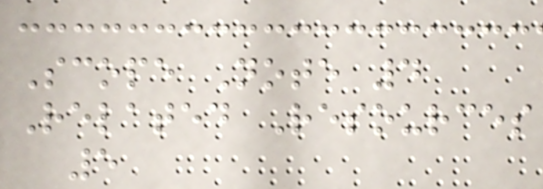Scope Note 4
Related Resources
5
